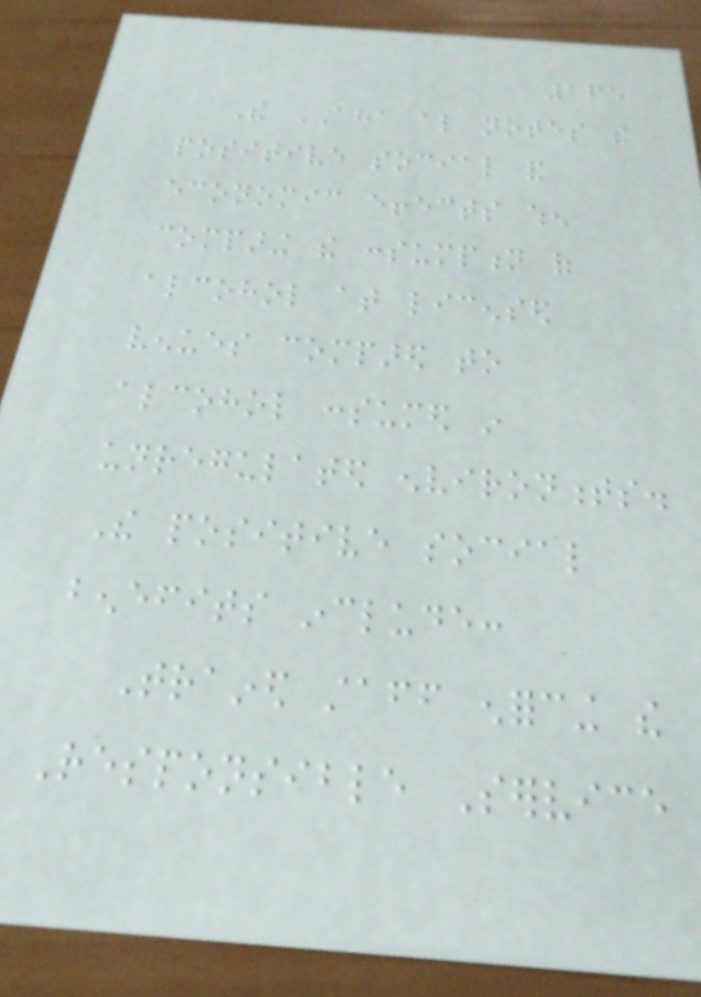165
The AHA also notes the
positive social and
economic effects when
comparing the consumption of
alcohol at licensed
venues compared to
alcohol consumed in
unregulated environments.
The positive social
benefits include:
Trained staff enforcing the
Responsible Service
